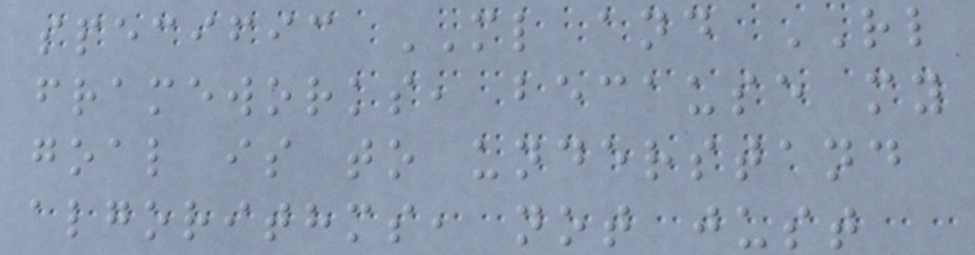specific ML and RL
frameworks, because my
goal is to understand
algorithms, not just
